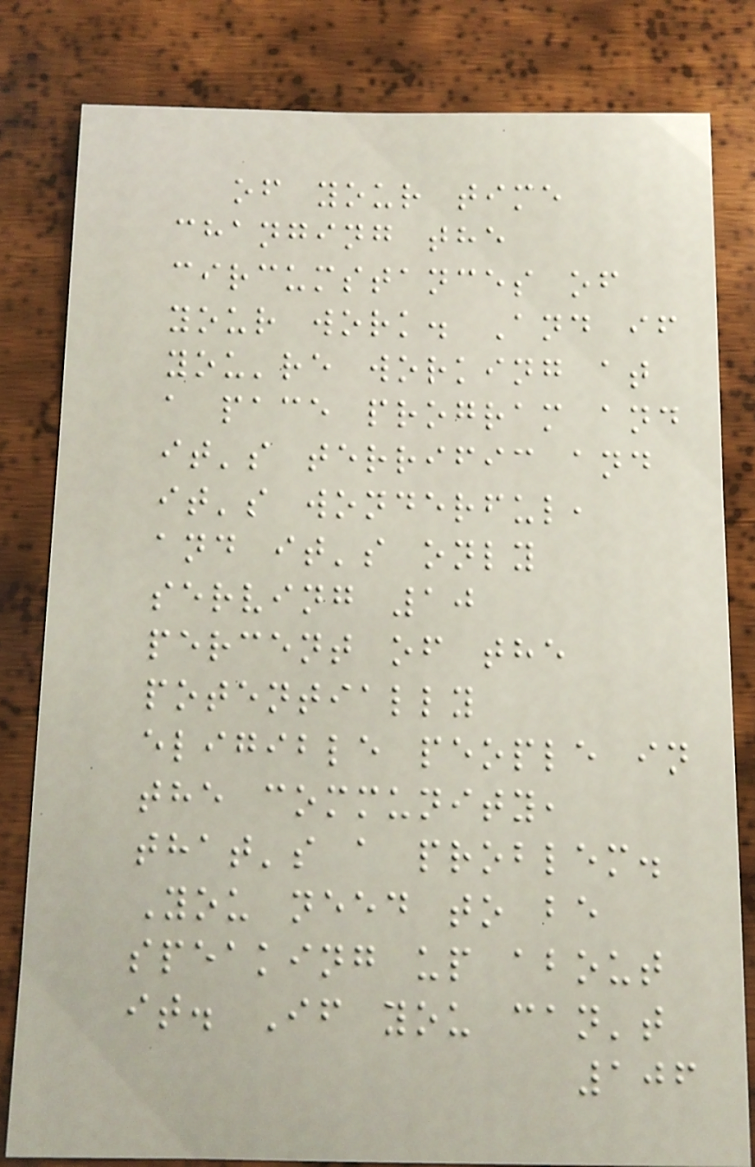of your time
changing the
circumstances of
your work. And if
you're working at
a pace program and
it's terrific and
it's wonderful,
and it's only
serving 10
percent of the
potentially
eligible people in
the community,
that's a problem.
You need to be
speaking up about
it. If you can't
106
